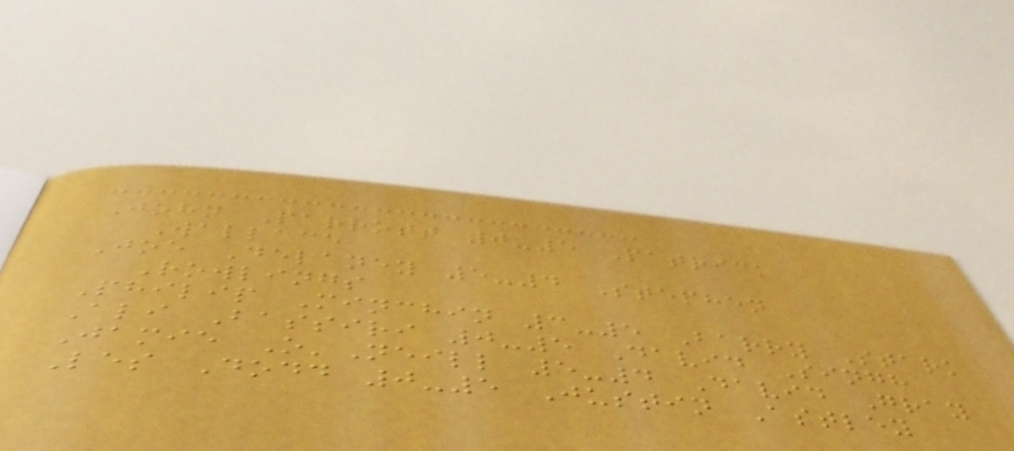John Parrott 0-5 Patrick
Wallace
Joe Delaney 5-4 Stephen
Rowlings
Philip Minchin 3-5 Barry Stark
Ali Bassiri 0-5 David Singh
Jamie O'Neill 5-4 David Gray
Les Dodd 0-5 Justin Astley
